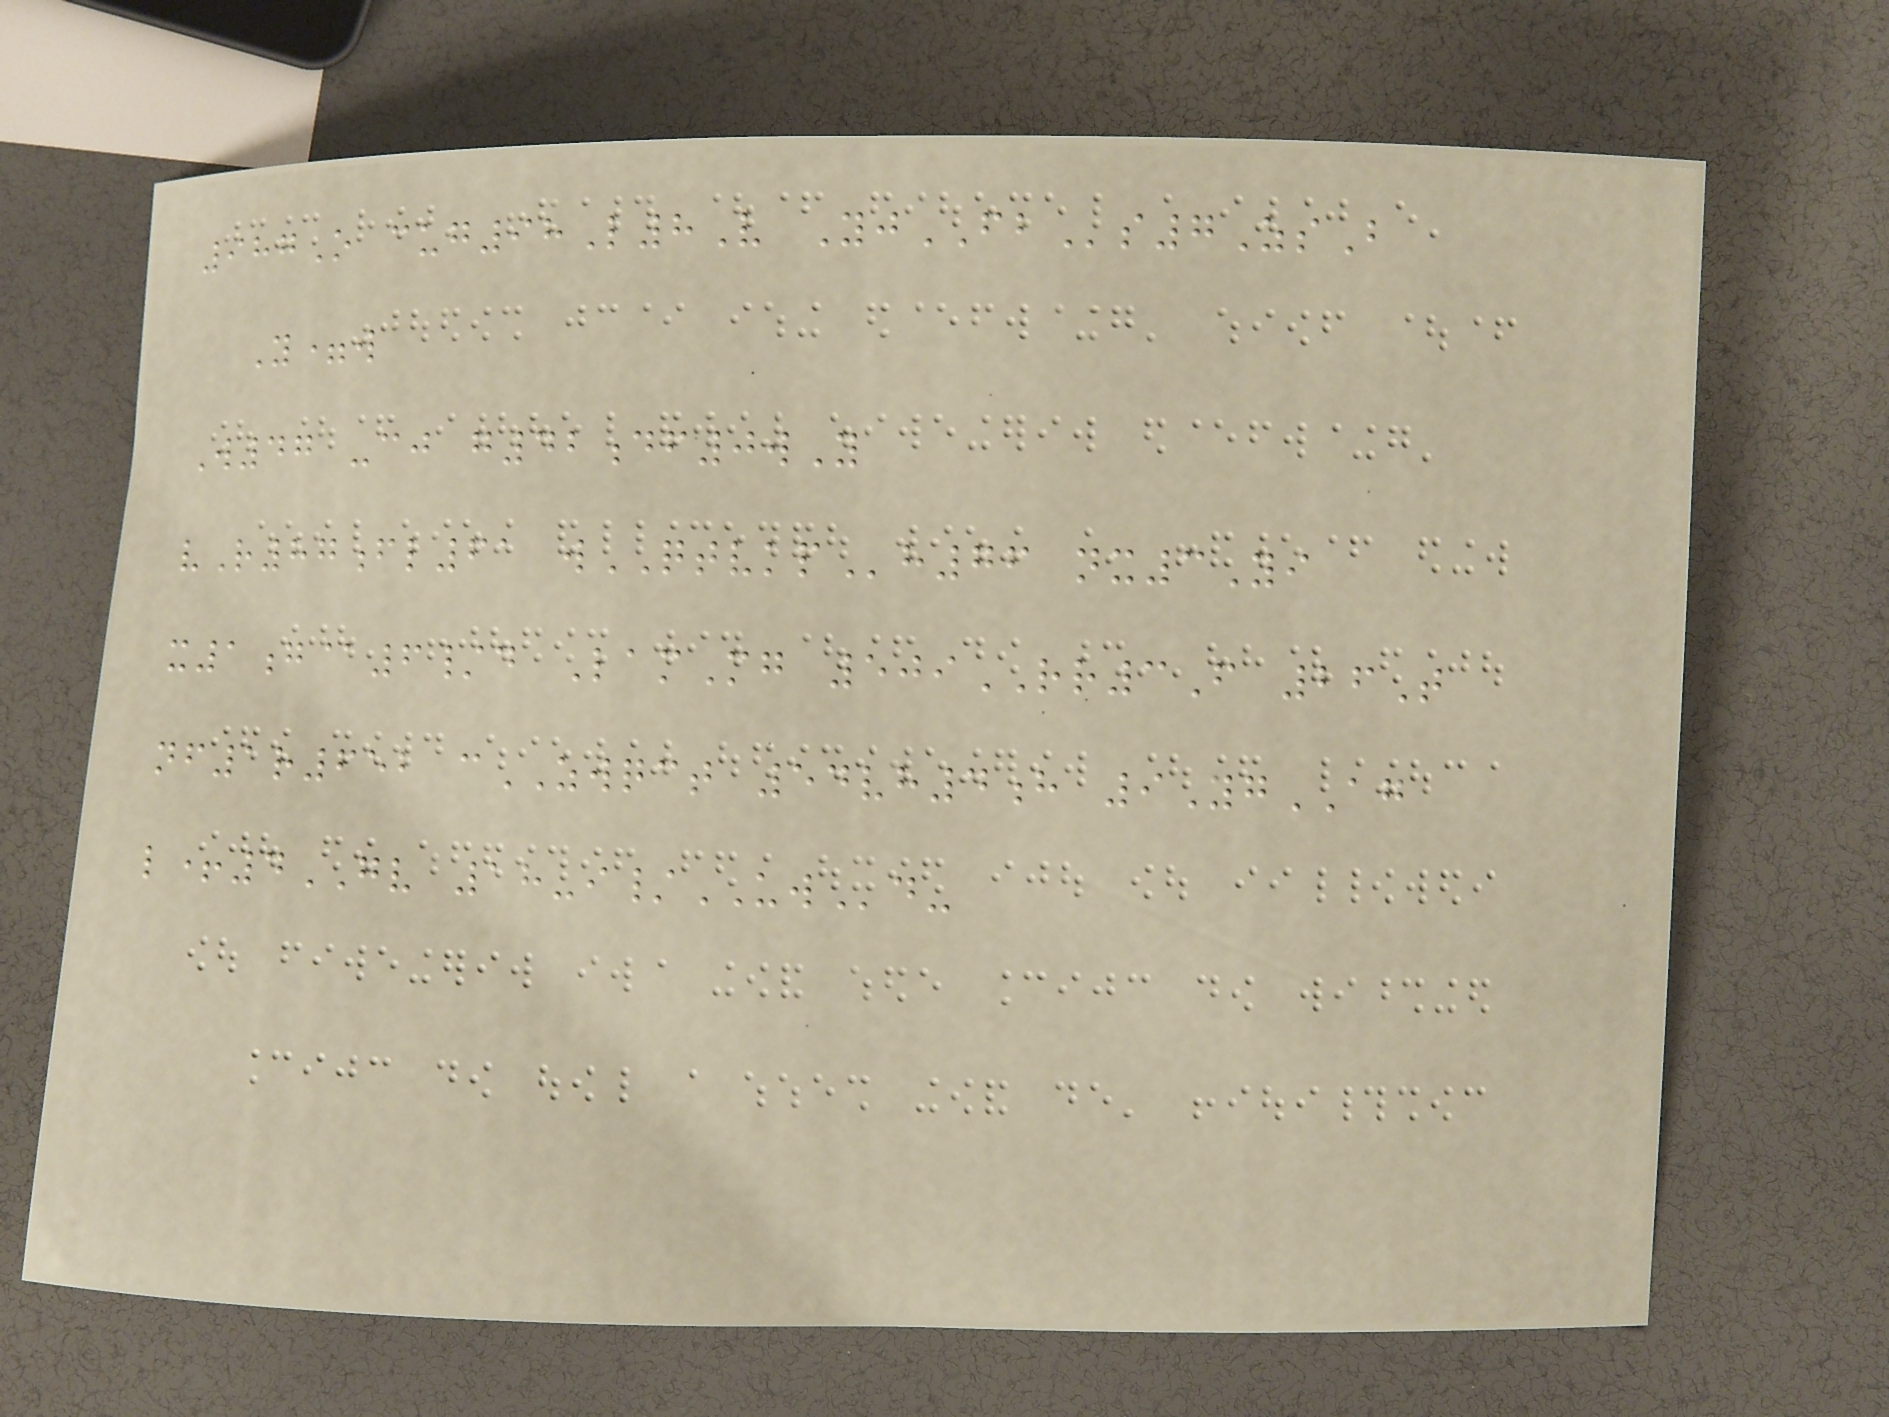987O cug98L8V YjFBs7ZsB
Y=w
W47 -cj g42df0wY
vR87fl61 wQTVKPh76 nx3Yi
x1g@6/d LamMg 509RR3F 26T
nf1r652 cZWQCT 54vh4h 9YgAG
l+4GV 18-i/UWd-
